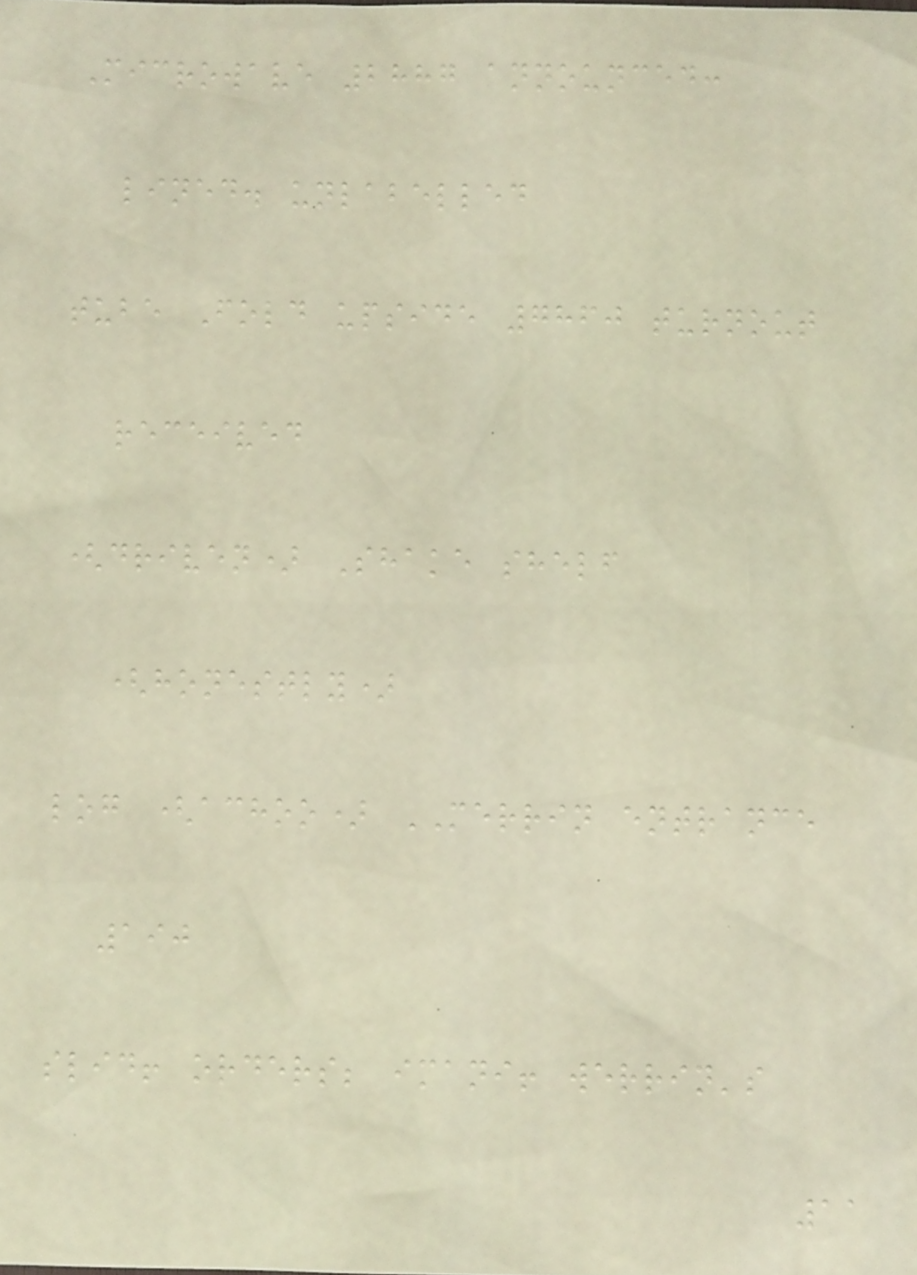Microwave 2887 announced:
lined. unlabelled
tube Fold upside 7860 turnout
received
(driven) Shake shelf
(honestly)
log (achoo) MERRIN entrance
190
slid! orders; imani! werrin's
11
